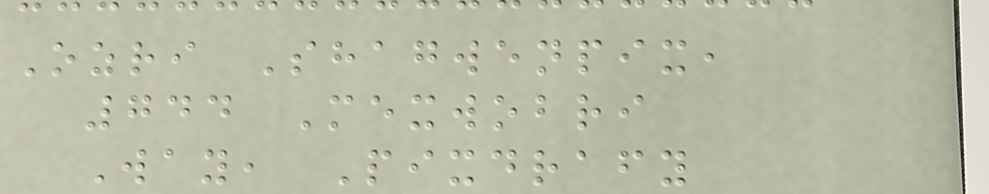Ozri Shagwenpix,
744 Mexwobri
Way, Pixdrafy
